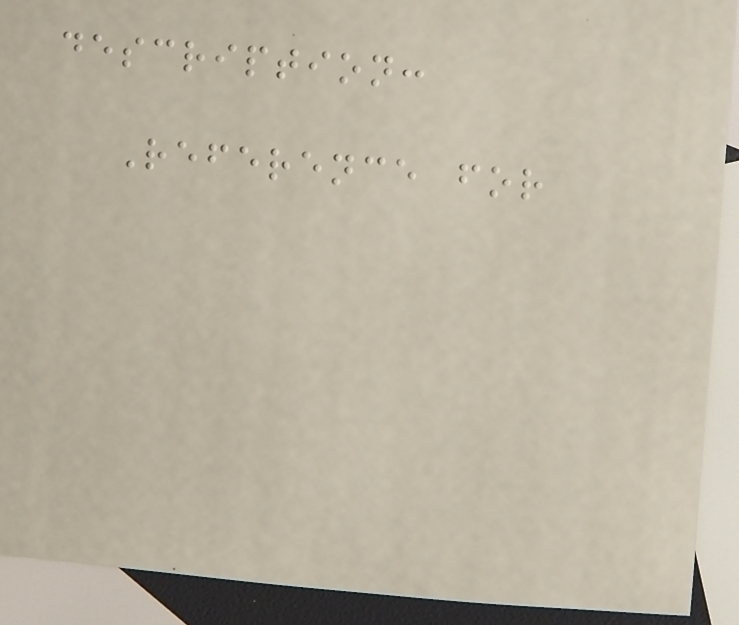description:
Reference for
